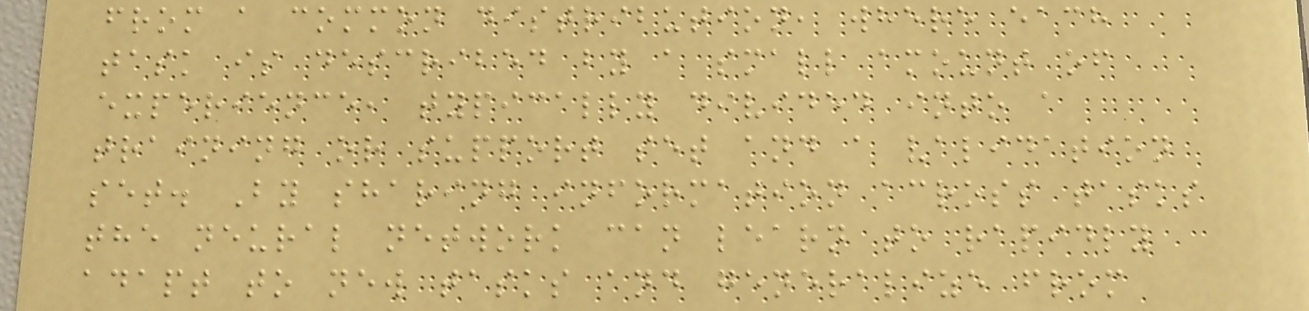from a common distribution, where each
task is described by a small amount of
experience, typically divided into a
training or support set and a validation
set. By sharing information across tasks
the neural network can learn to rapidly
adapt to new tasks and generalize from
